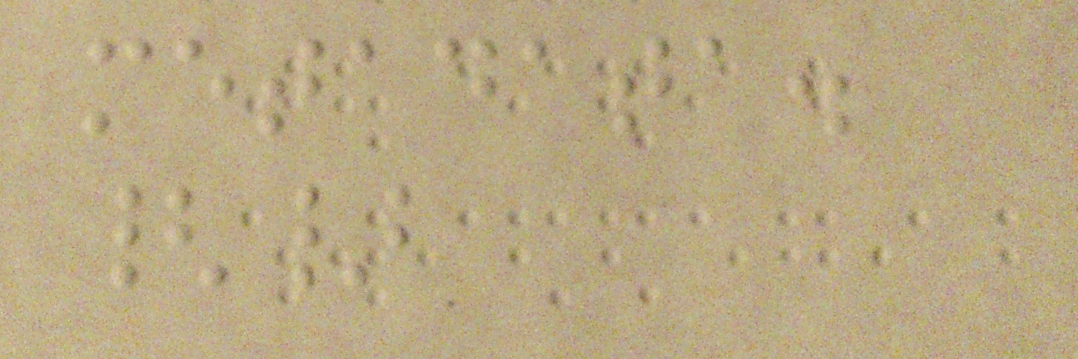metadata.
{}
